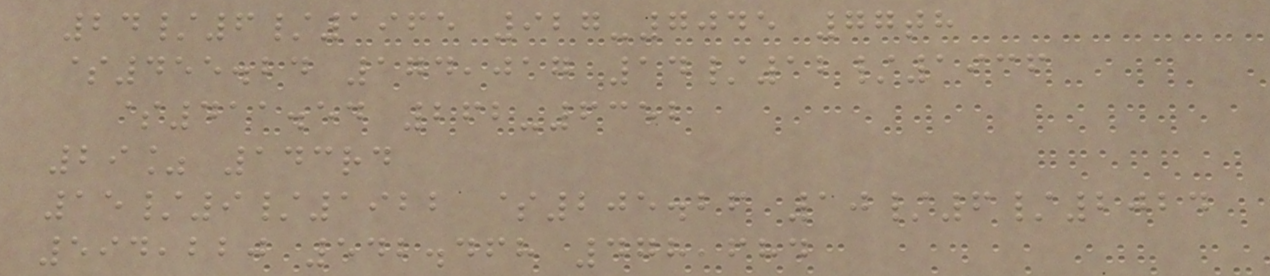24/6/1965 927-7045 77th
$455.24 174,017 14/12/1936
$411.54 262-6352
29% 143rd
15/9/1922 $205.26 10/6/2024
594,220 542.468 478,684
